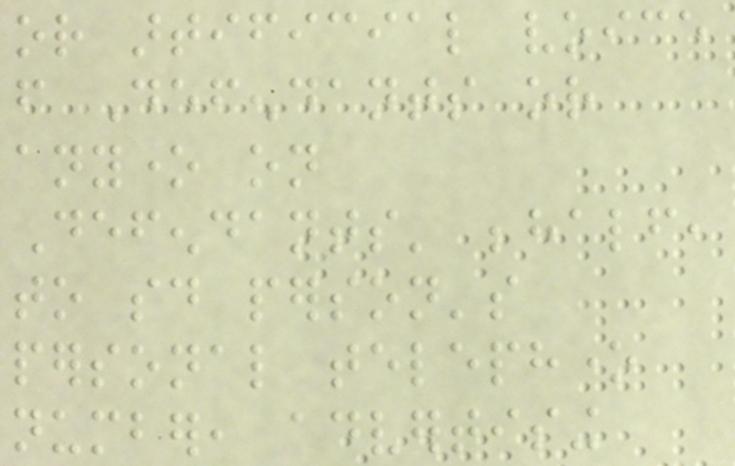or artificial voice
from Defendants or
anyone on
Defendants' behalf,
to said person's
personal telephone
number, advertising
